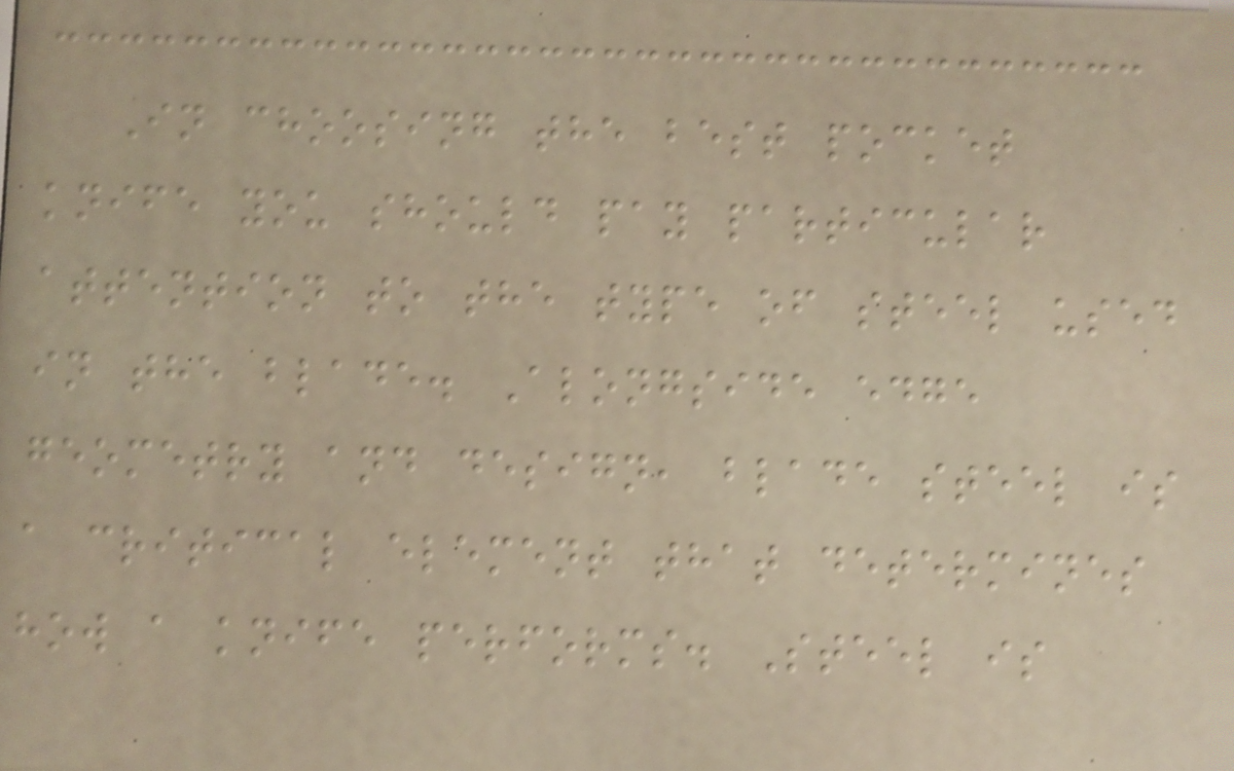In choosing the best pocket
knife you should pay particular
attention to the type of steel used
in the blade. Alongside edge
geometry and design, blade steel is
a critical element that determines
how a knife performs. Steel is
